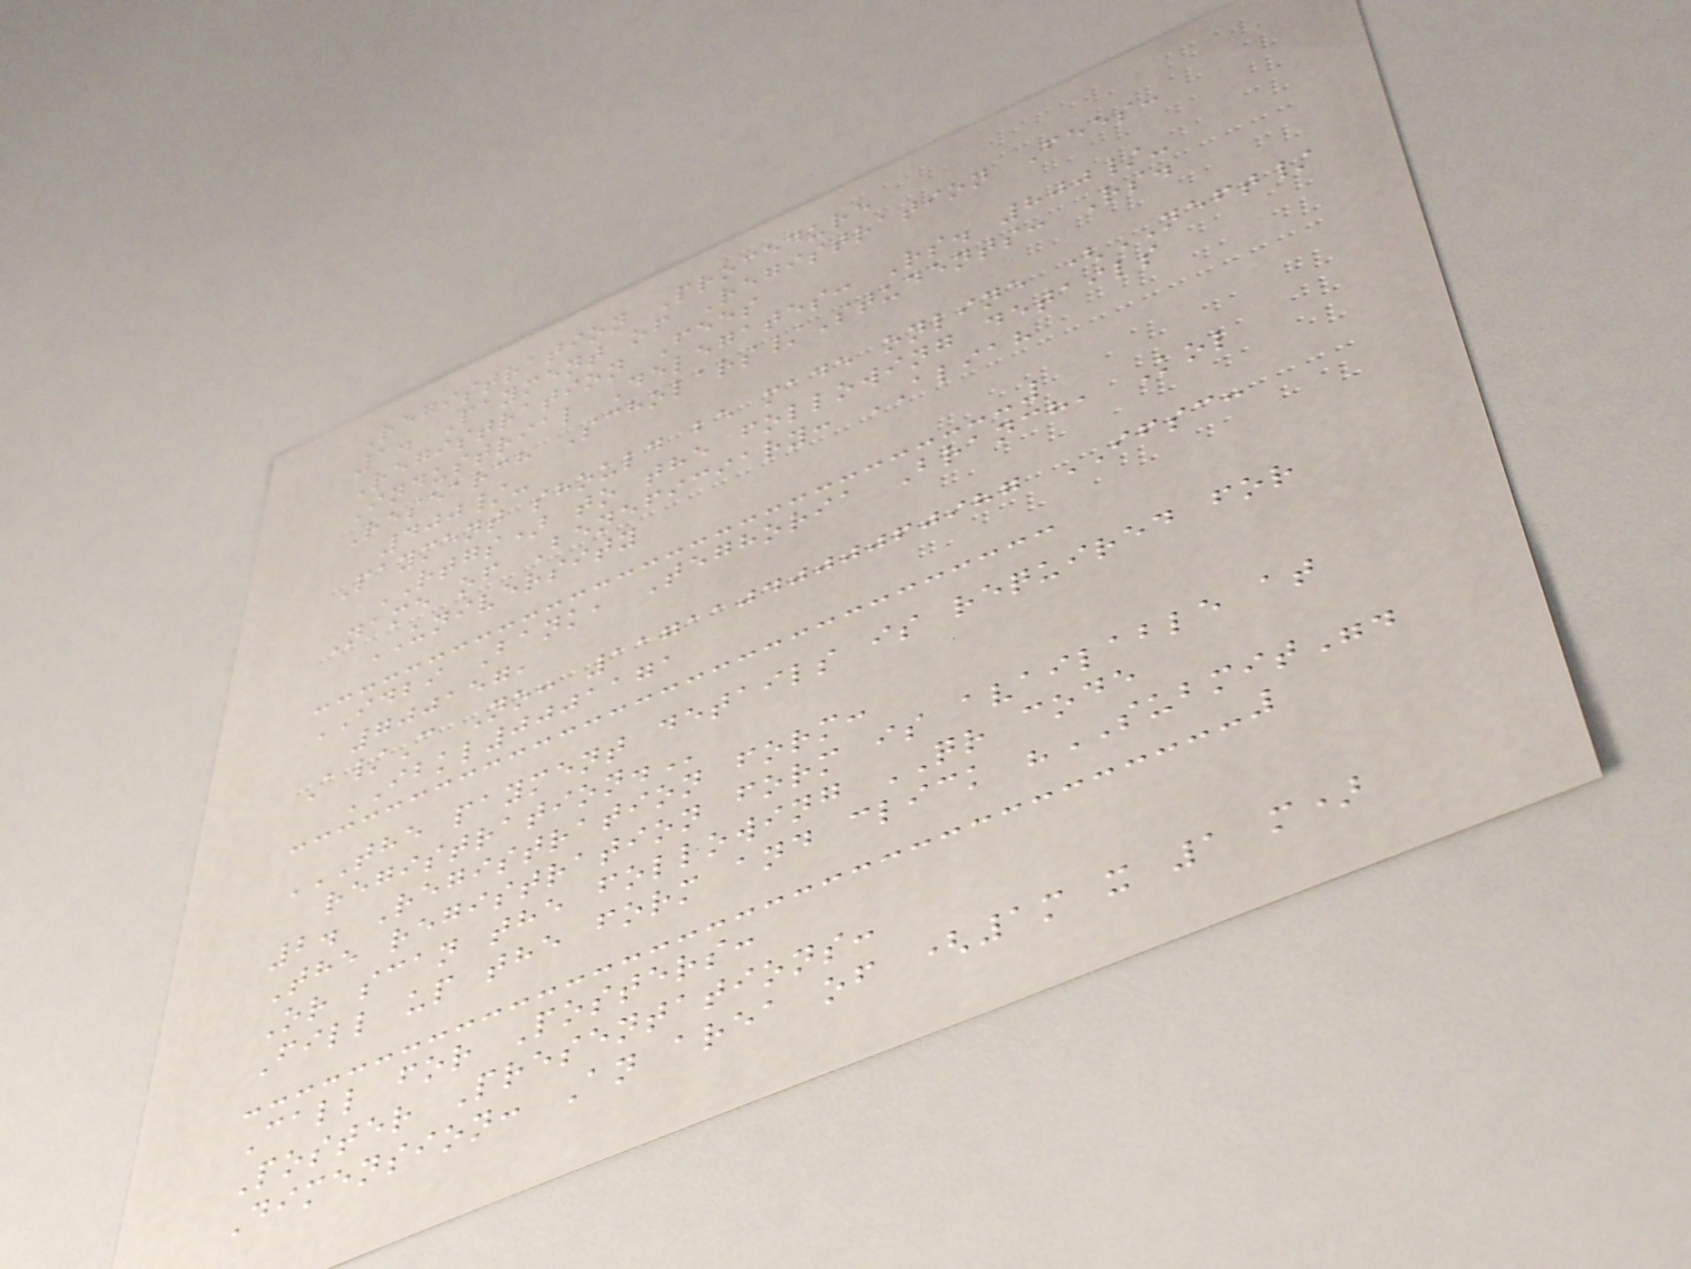Registration Procedure
1. Payment of Registration Fees:
Registration Fees
Industrial Delegates: Rs. 800/-
Research Scholars/Students: Rs.
400/-
Payment should be made online (NEFT/
RTGS) to the following details
Name of Beneficiary: ALIAH
UNIVERSITY
IDBI Bank, Teghoria Branch, Kol
700157,
A/C No: 1171104000060987 IFSC:
IBKL0001171
THE PAYMENT DETAILS IS REQUIRED FOR
REGISTRATION.
2. Registration form:
The registration form is available at
Or scan the following QR code
Fill up the form and click "SUBMIT".
Call for Posters:
Poster Presentations:
Dimension: An area of (1m x 1 m)
